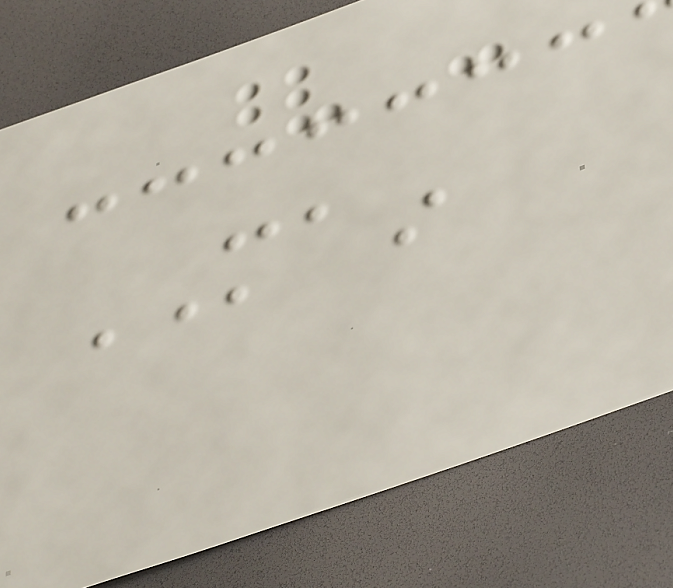MAIN
